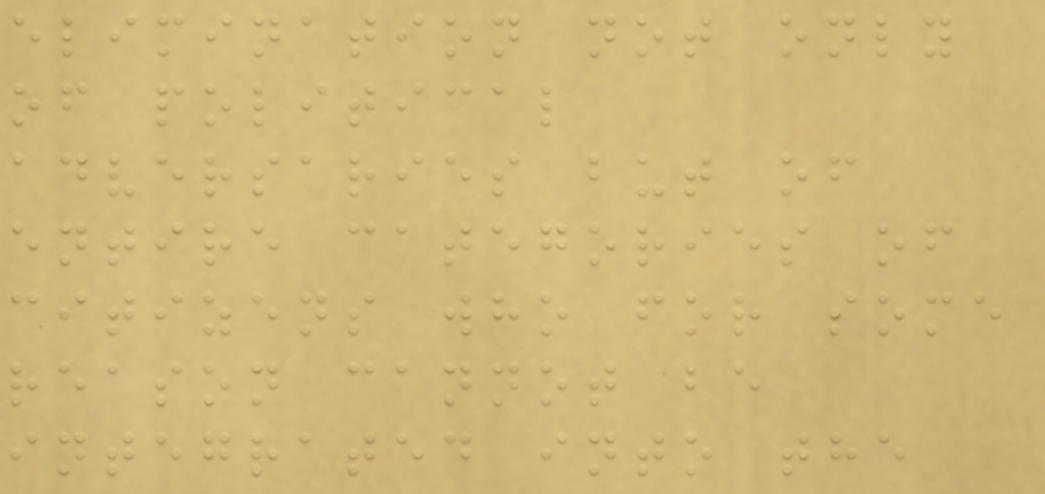elimination not only
of political
adversaries but of
entire categories of
citizens who for some
reason cannot be
integrated into the
